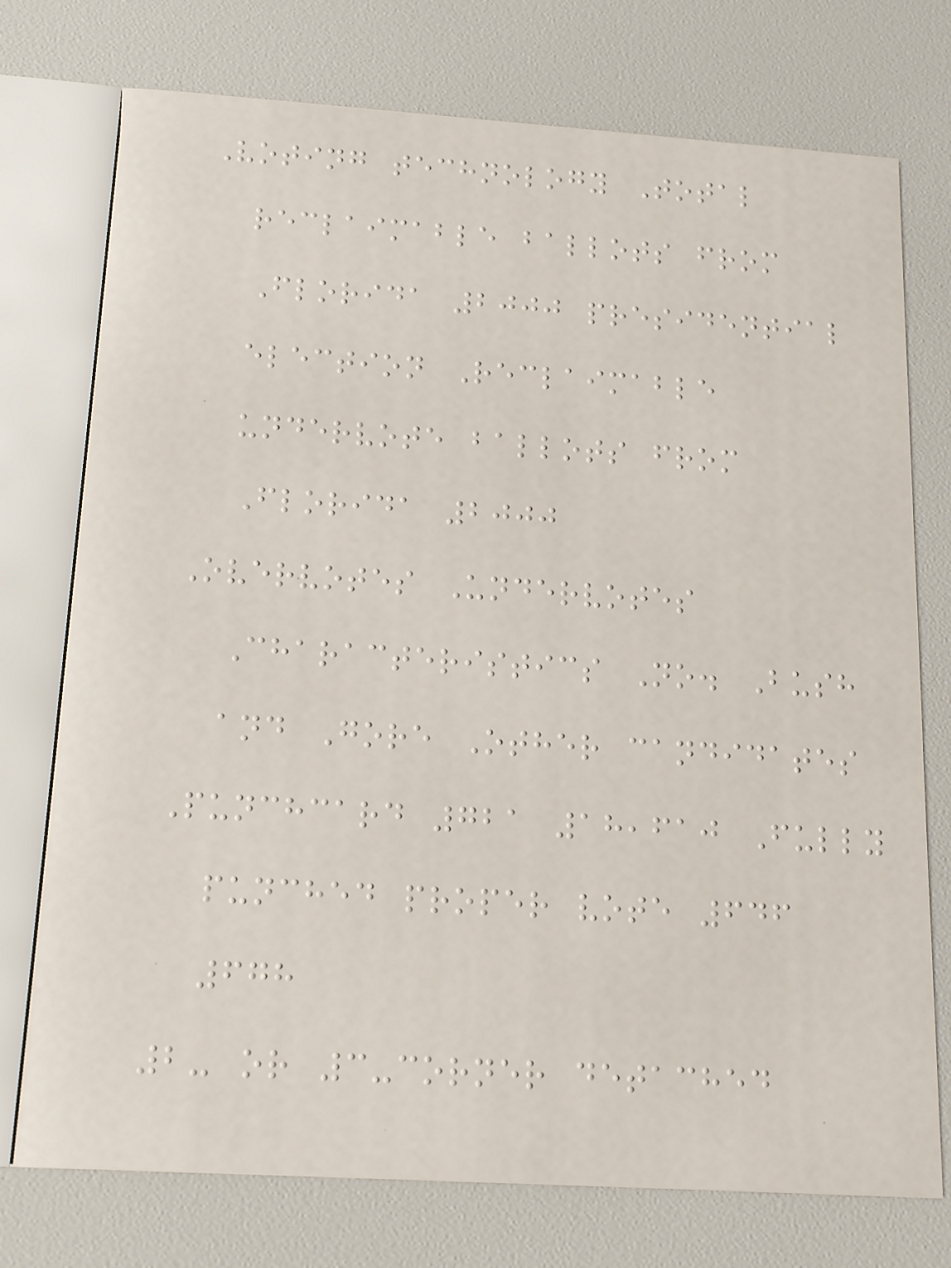Voting technology Total
reclaimable ballots from
Florida 2000 presidential
election Reclaimable
undervote ballots from
Florida 2000
Overvotes Undervotes
Characteristics No. Bush
and Gore Other candidates
Punchcard 721 18,610 Fully
punched proper vote 646
678
2- or 3-corner detached
